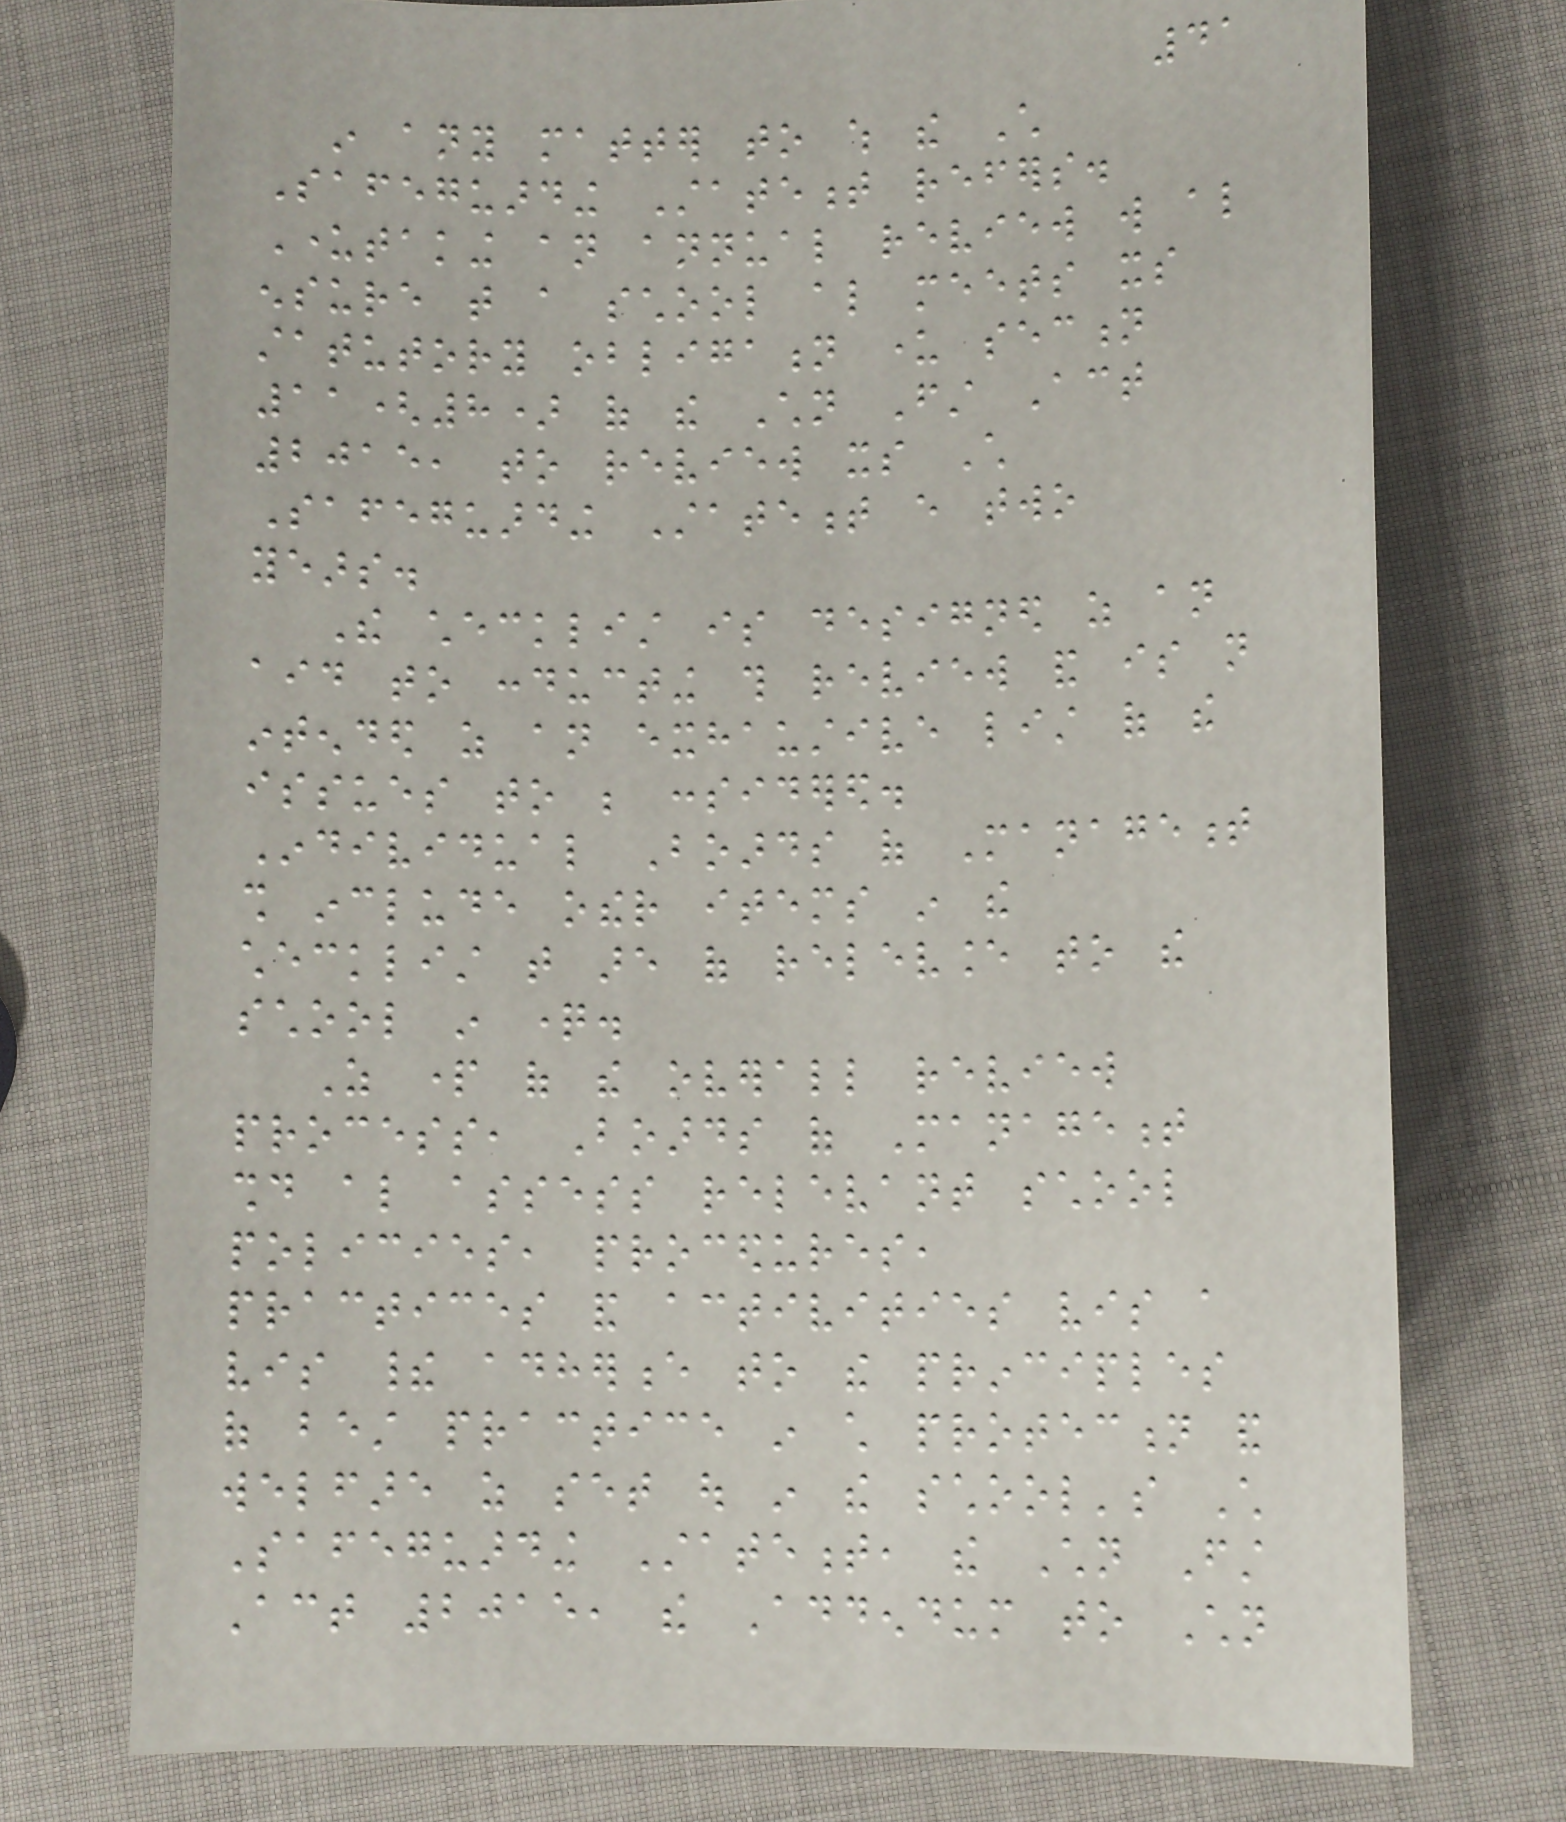41
in any matter to which the Child
Safeguarding Statement refers.
Undertaking an annual review will also
ensure that a school also meets its
statutory obligation under section
11(8) of the Children First Act
2015, to review its Child
Safeguarding Statement every two
years.
The checklist is designed as an
aid to conducting this review and is not
intended as an exhaustive list of the
issues to be considered.
Individual Boards of Management
shall include other items in the
checklist that are of relevance to the
school in question.
As part of the overall review
process, Boards of Management
should also assess relevant school
policies, procedures,
practices and activities vis a
vis their adherence to the principles
of best practice in child protection and
welfare as set out in the school's Child
Safeguarding Statement, the Children First
Act 2015, the Addendum to Children
